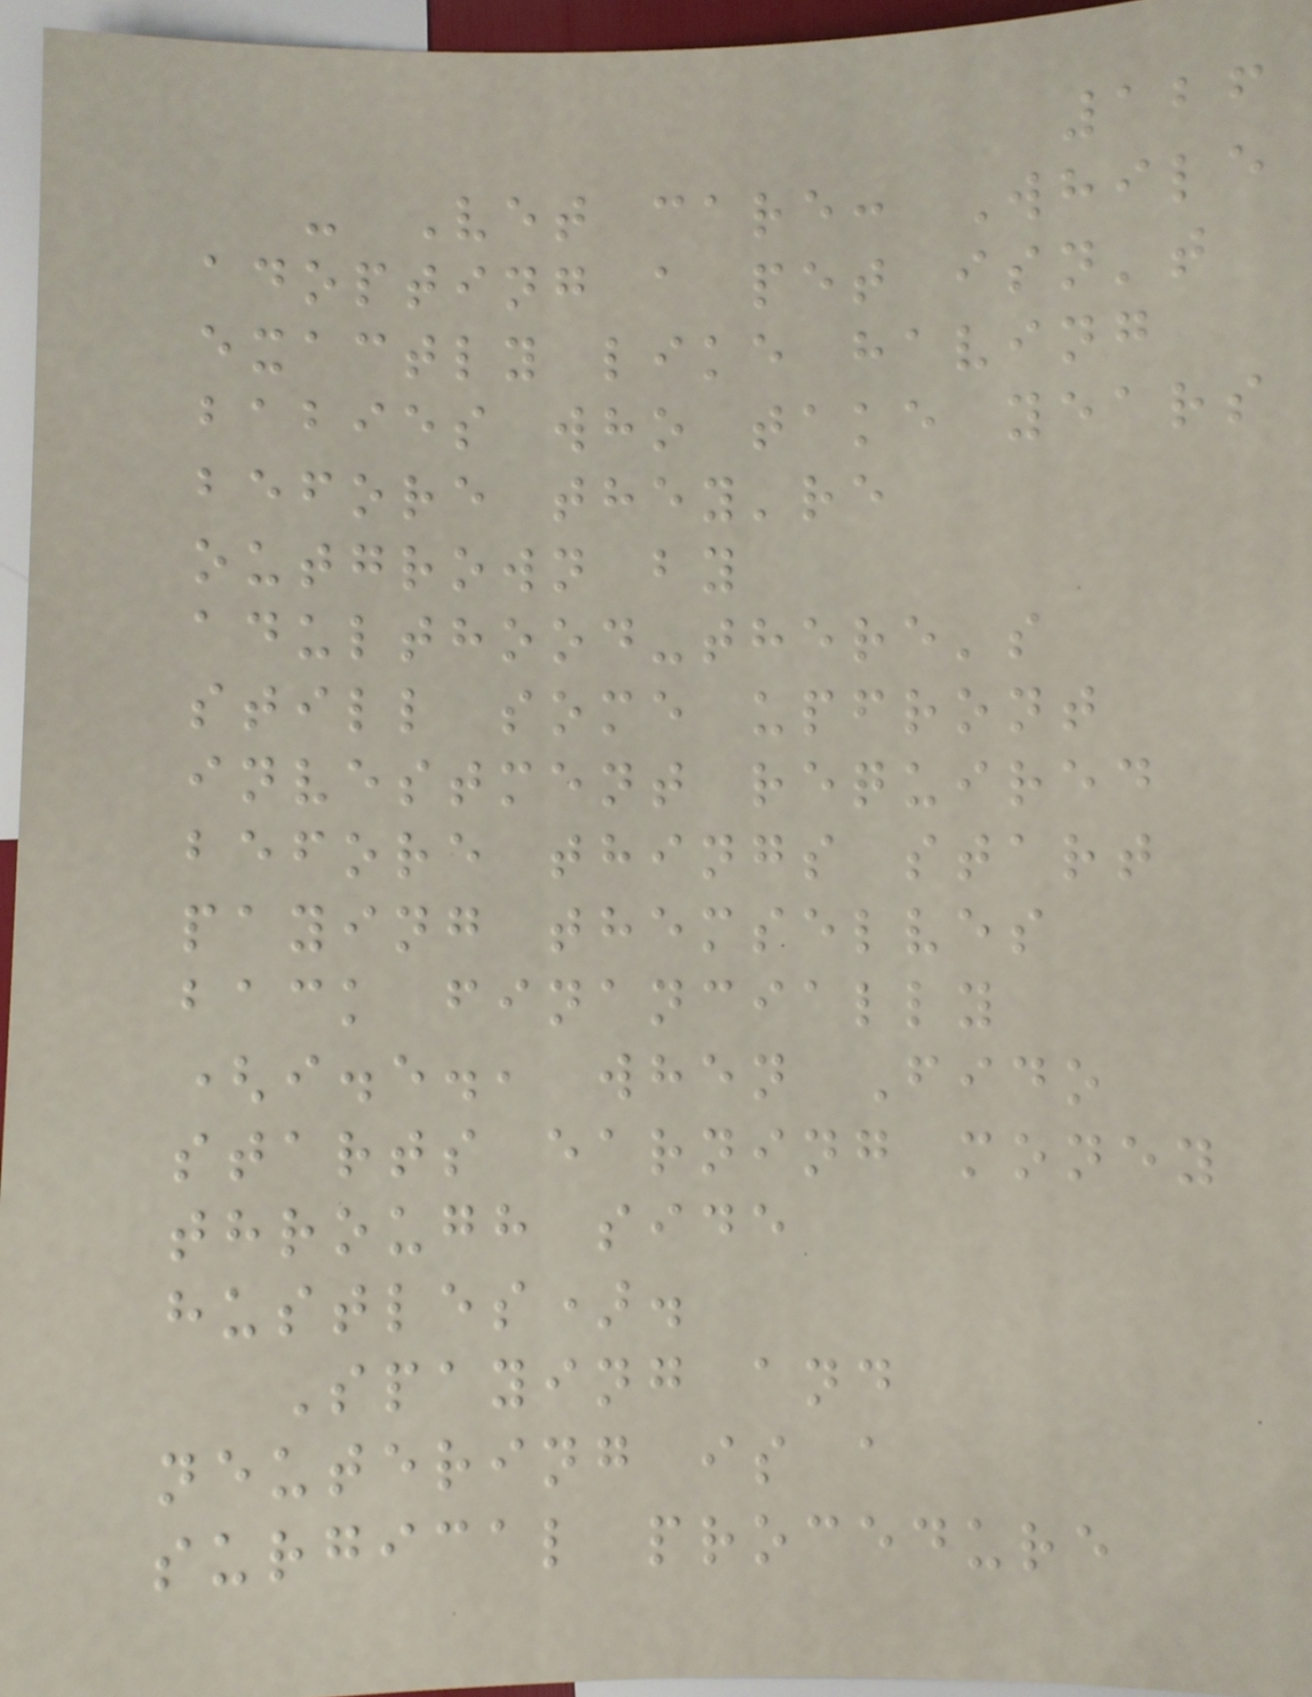126
- Vet care: While
adopting a pet isn't
exactly like having
babies who take years
before they're
outgrown by
adulthood-there's
still some upfront
investment required
before things start
paying themselves
back financially
(i.e., when Fido
starts earning money
through side
hustles).
Spaying and
neutering is a
surgical procedure
